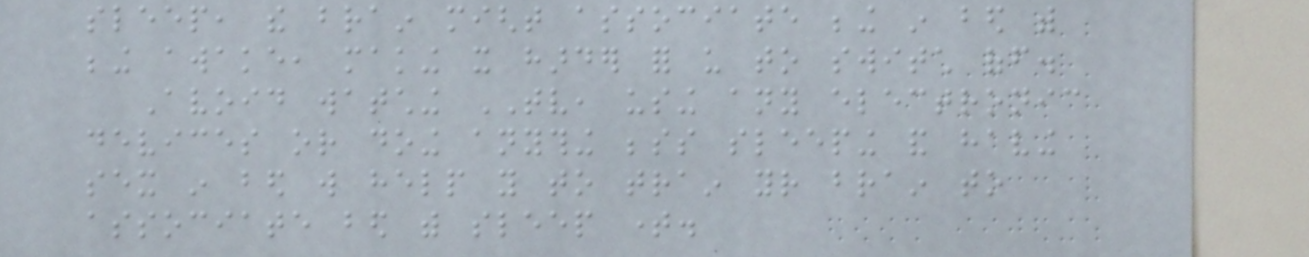sleep, the brain might associate being in bed with
being awake, making it harder for us to switch off.
Avoid watching TV, using any electronic
devices or doing anything besides sleeping and having
sex in bed will help you to train your brain to
associate bed with sleep time.
